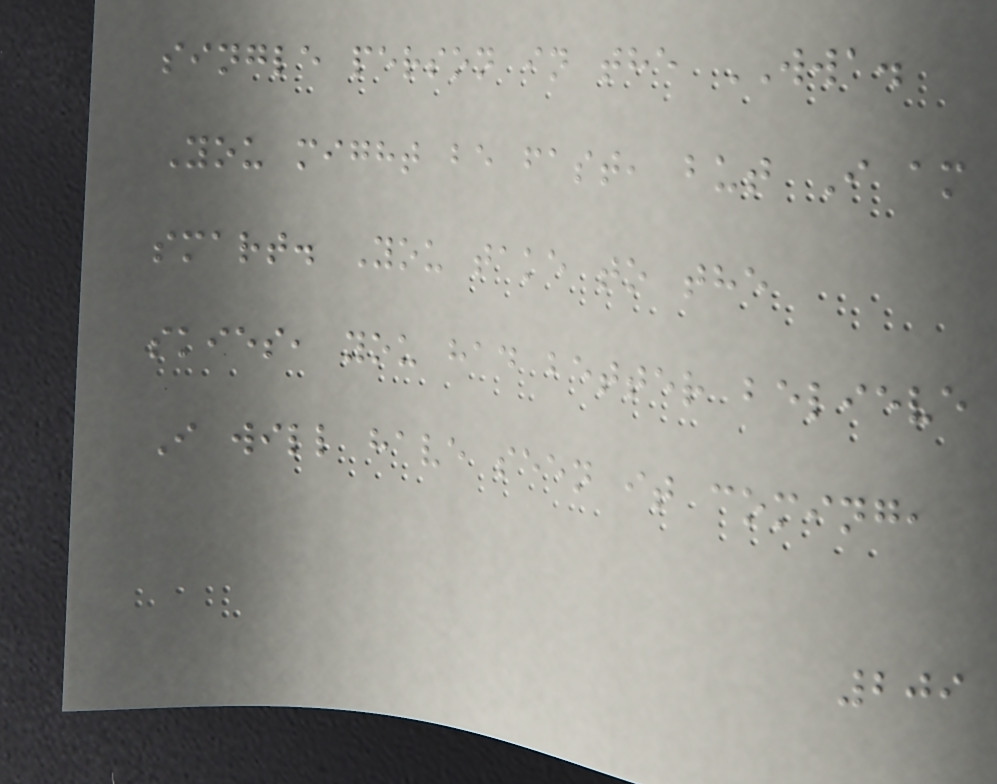single person in the WWA.
You might be fast, but I am
smart. You take to the
skies, you had better believe
I will have seen it coming,
209
